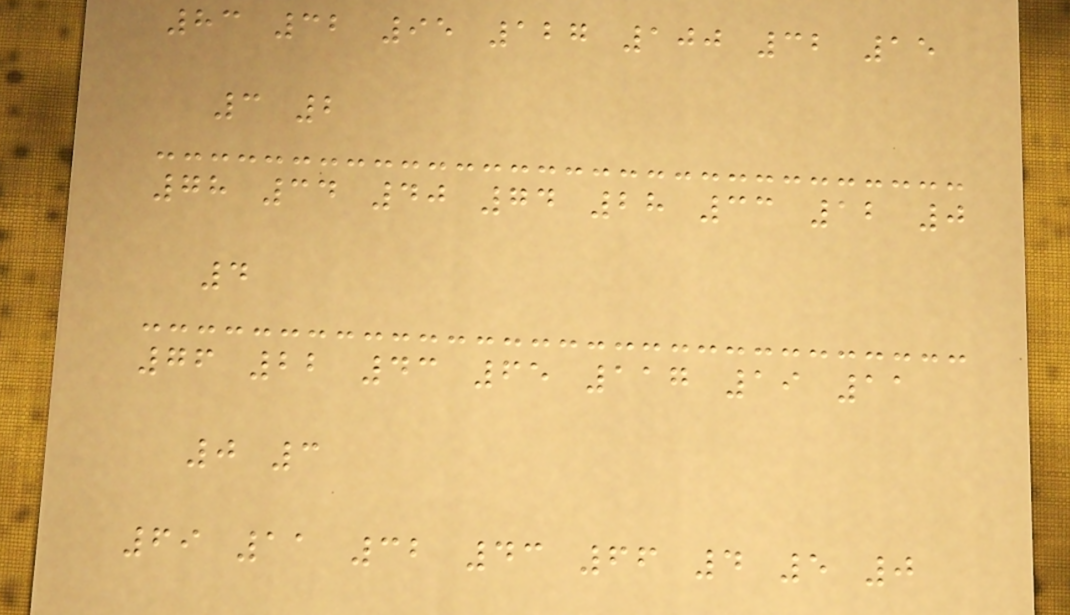83 32 95 127 100 32 15
3 2
78 34 40 74 28 33 12 0
4
76 22 43 65 117 19 11
0 3
69 11 32 43 66 4 5 0
